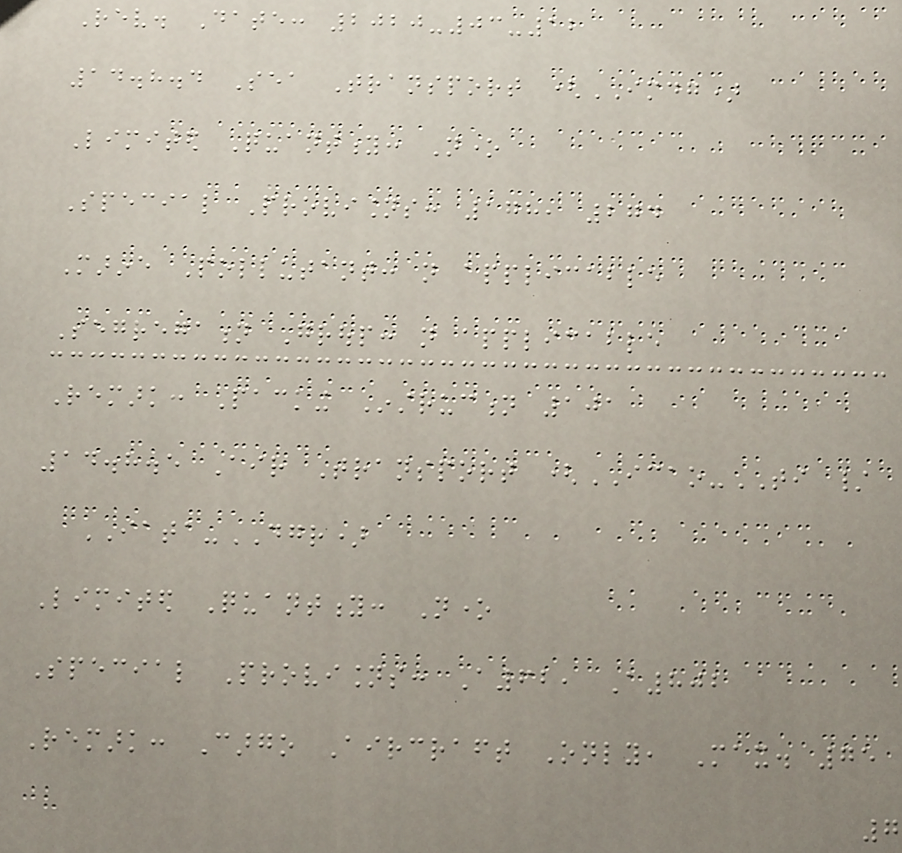Rev. Date: 2020-03-12
14.8.4 Sea Transport (IMDG)
Limited Quantity: None
Special Provisions: 178, 274
Marine Pollutant: not applicable
Segregation Group: not applicable
Remark: Packing Instruction 101
14.8.5 Air Transport (ICAO-TI /
IATA-DGR)
Limited Quantity: None
Special Provisions: A62, A802
Remark: Cargo Aircraft Only, Max. 75
7
